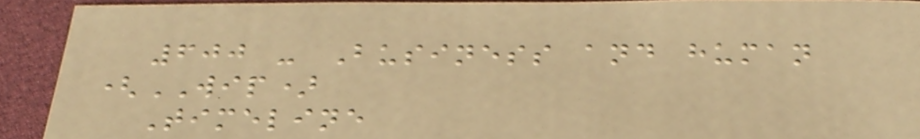600 - Business and human
(WIP)
Timeline
